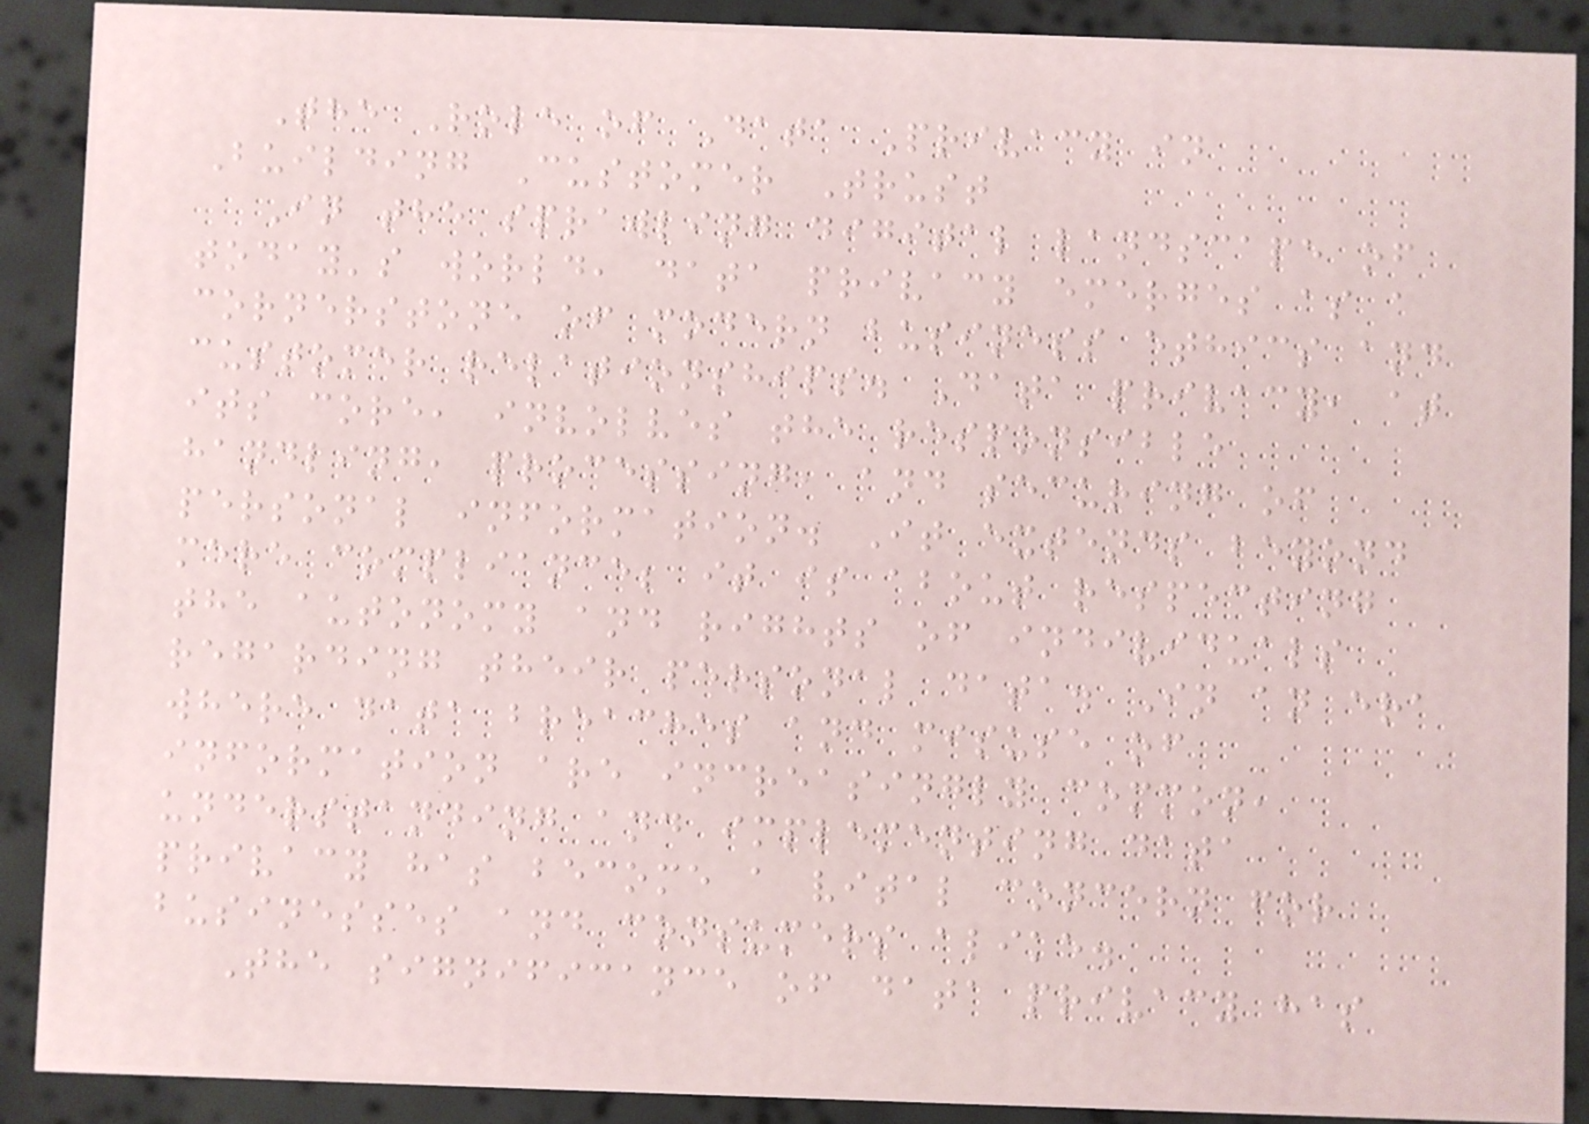The Role of Data Privacy in
Building Customer Trust
In the sprawling digital landscape of
today's world, data privacy emerges as a
cornerstone of modern business ethics and
customer relationships. Data privacy, at
its core, involves the responsible
handling, processing, and securing of
personal information. It extends beyond
mere compliance; it is about respecting
the autonomy and rights of individuals
regarding their personal data. In an era
where data breaches and misuse of
information are increasingly common,
understanding and implementing data
privacy has become a vital concern for
businesses and consumers alike.
The significance of data privacy has
